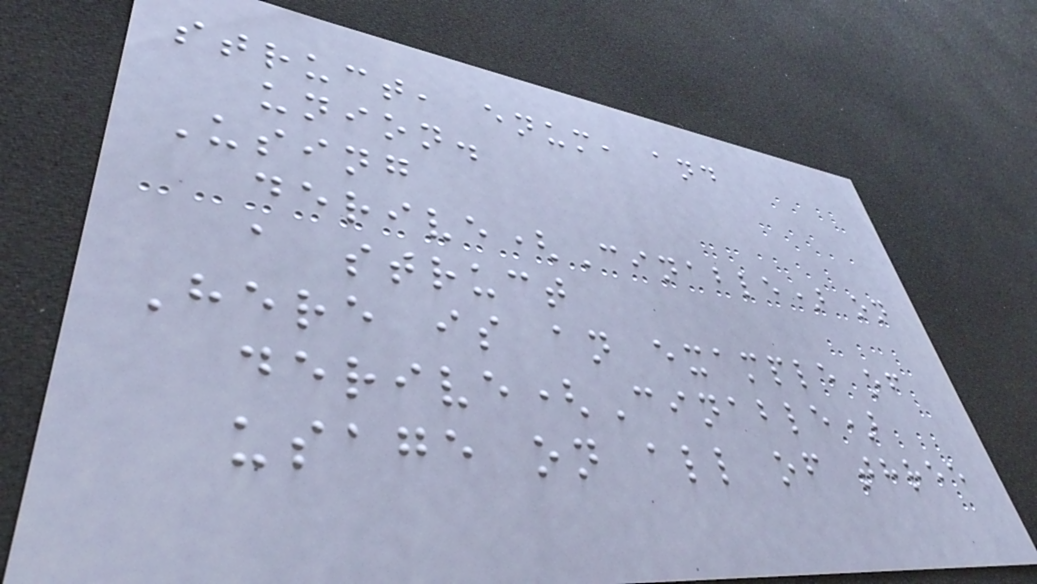struct, enum, and
union.
Using
derive(Cinable) on
a struct
Here is an example of
derive(Cinable)
usage on all of three
